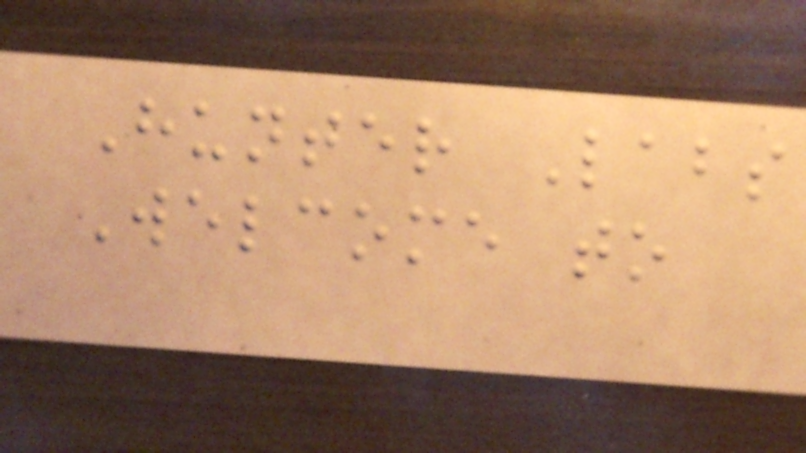Hunter Labs
Welcome to
